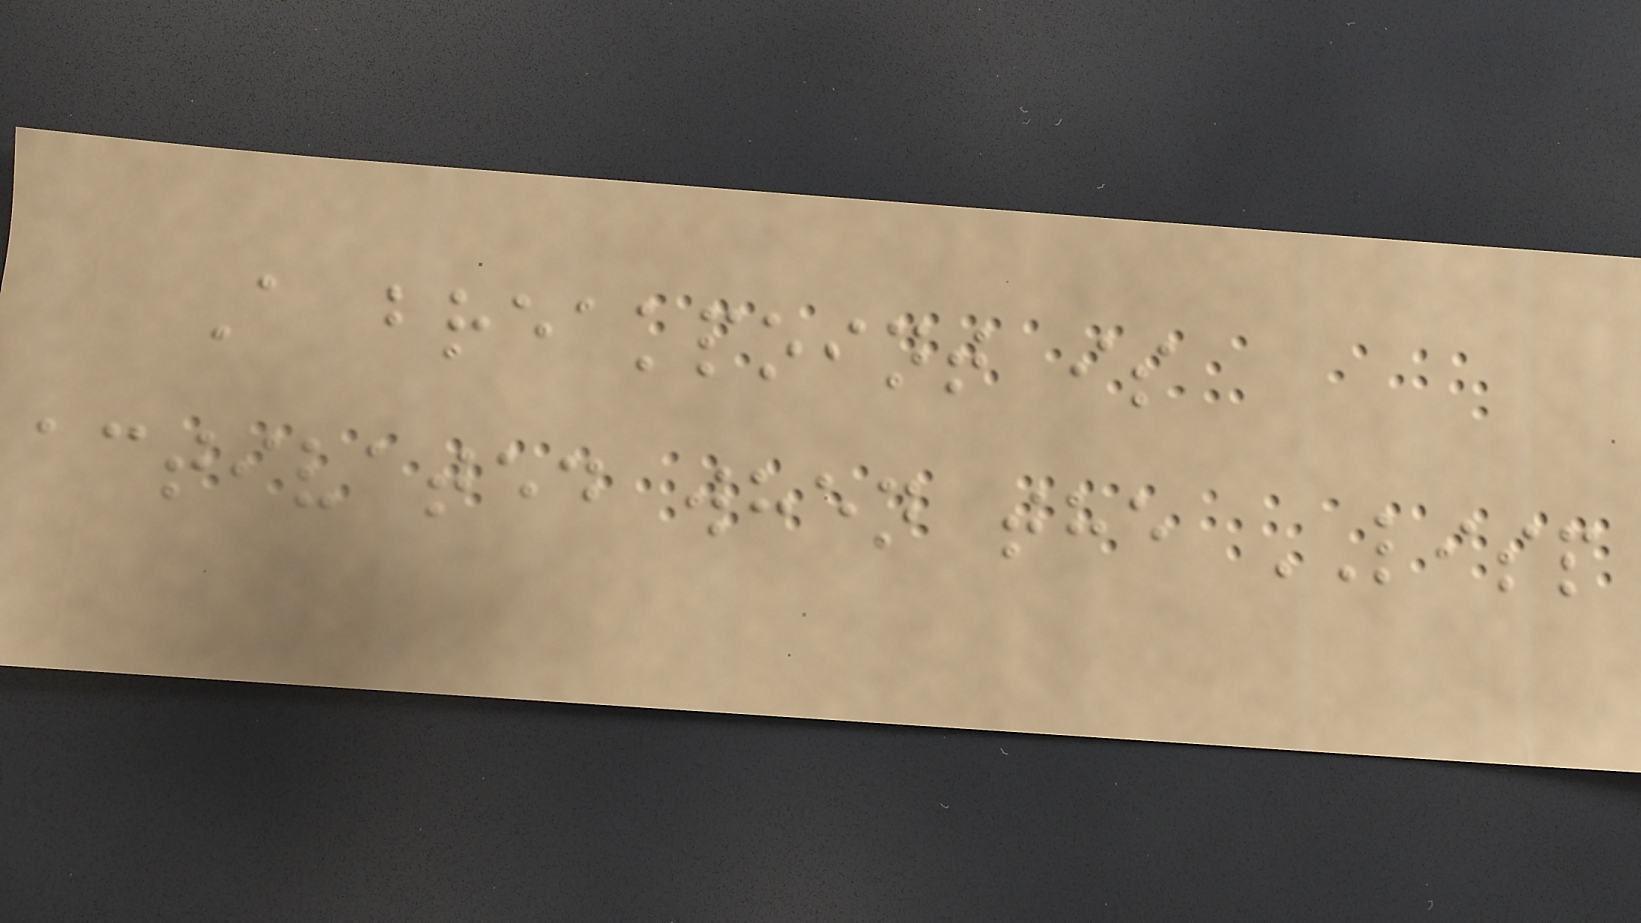A breakpoint is
activated when the LISP
